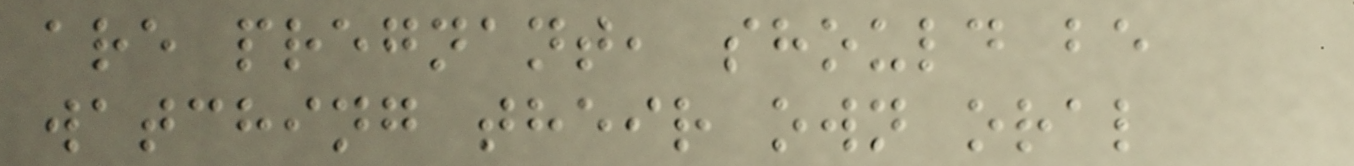are pregnant, should be
watching their own oral
